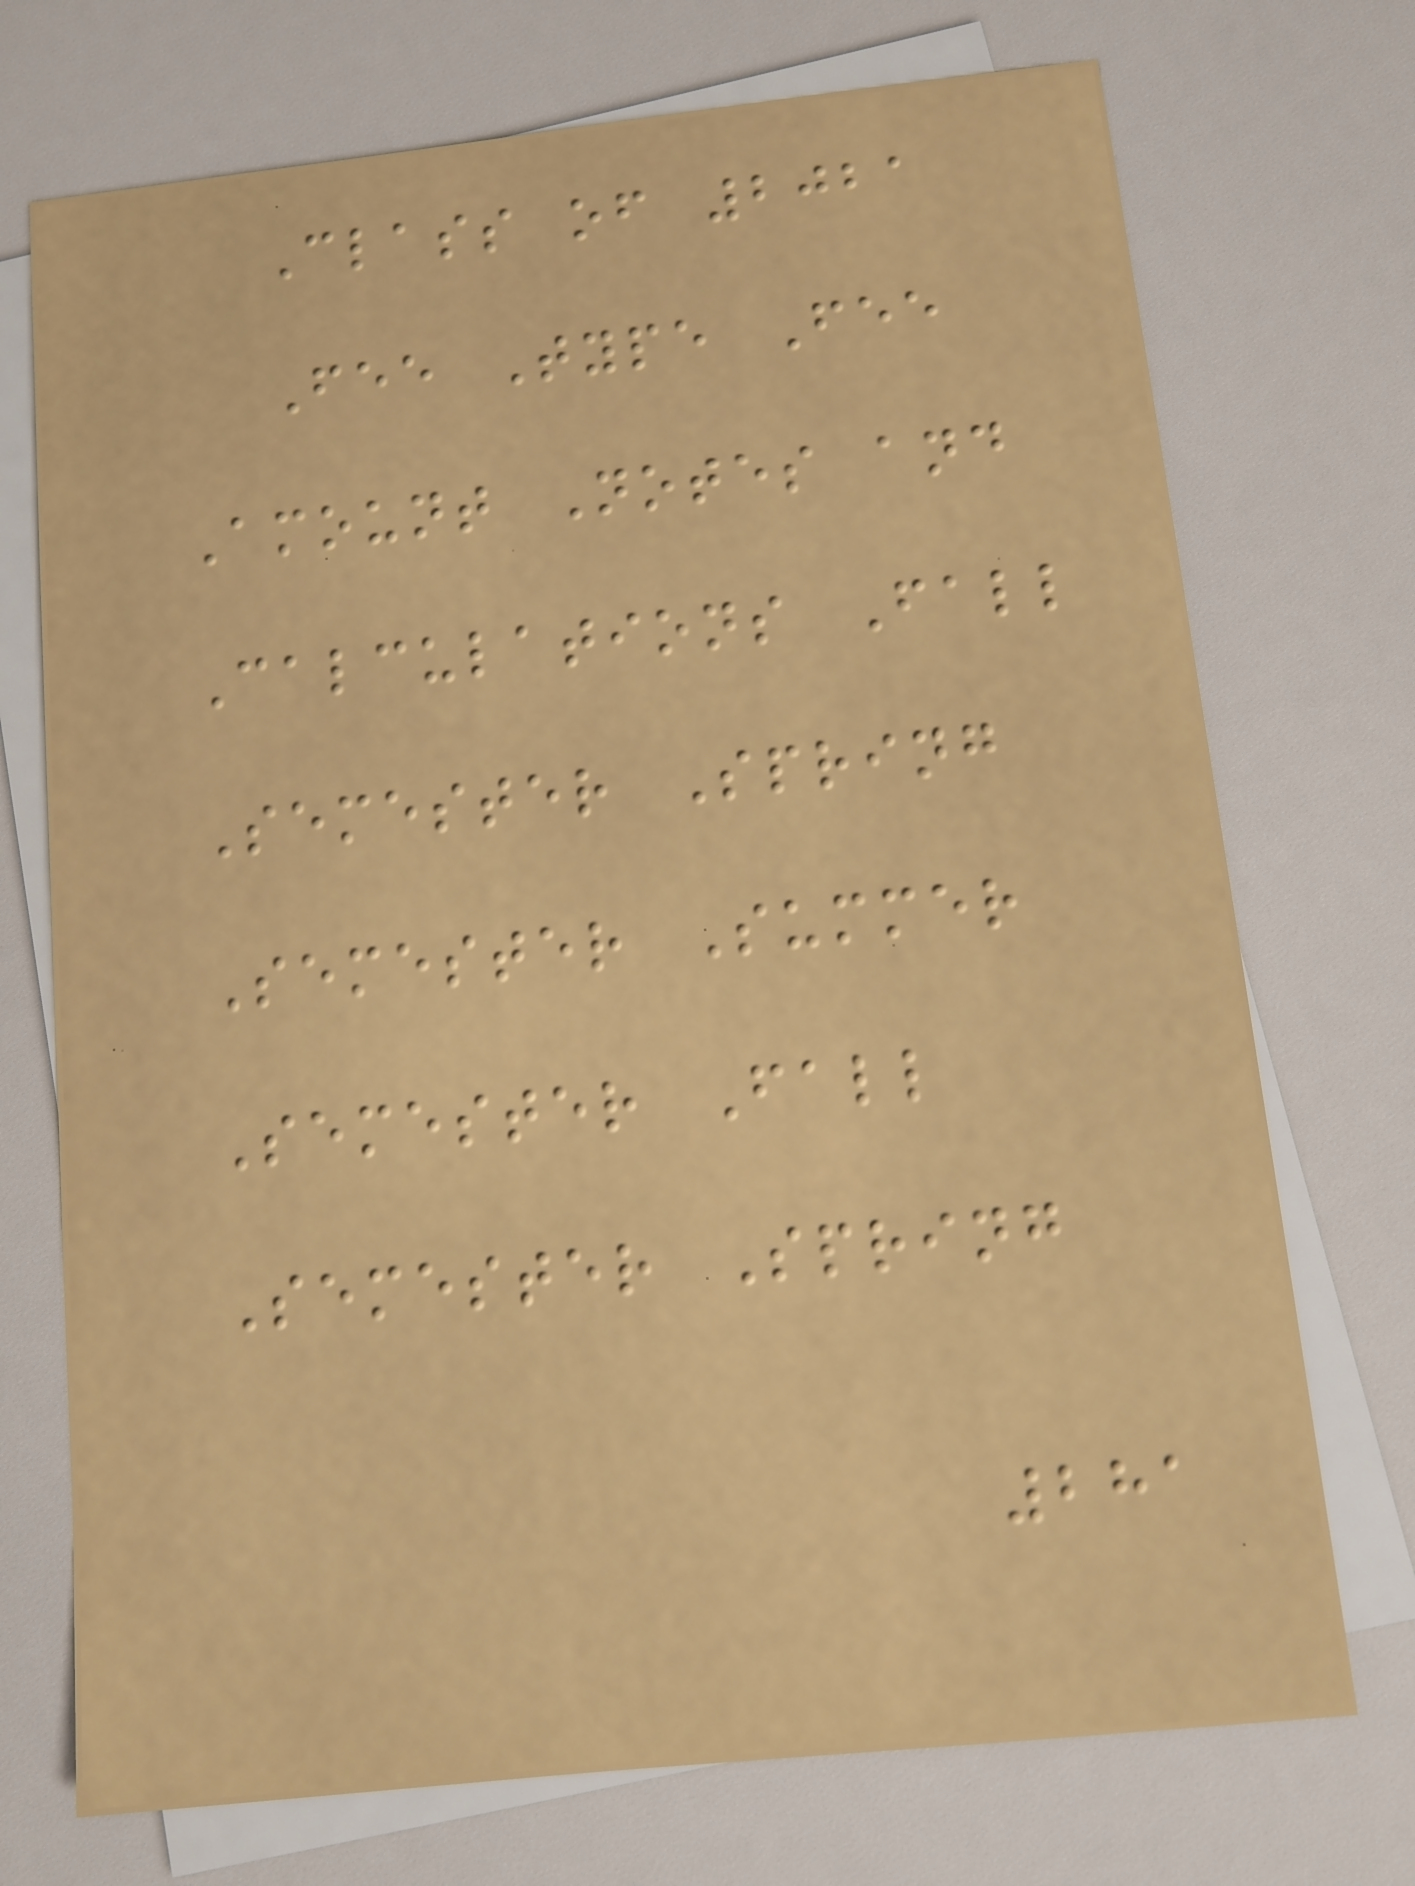Class of 2021
Fee Type Fee
Amount Notes and
Calculations Fall
Semester Spring
Semester Summer
Semester Fall
Semester Spring
281
